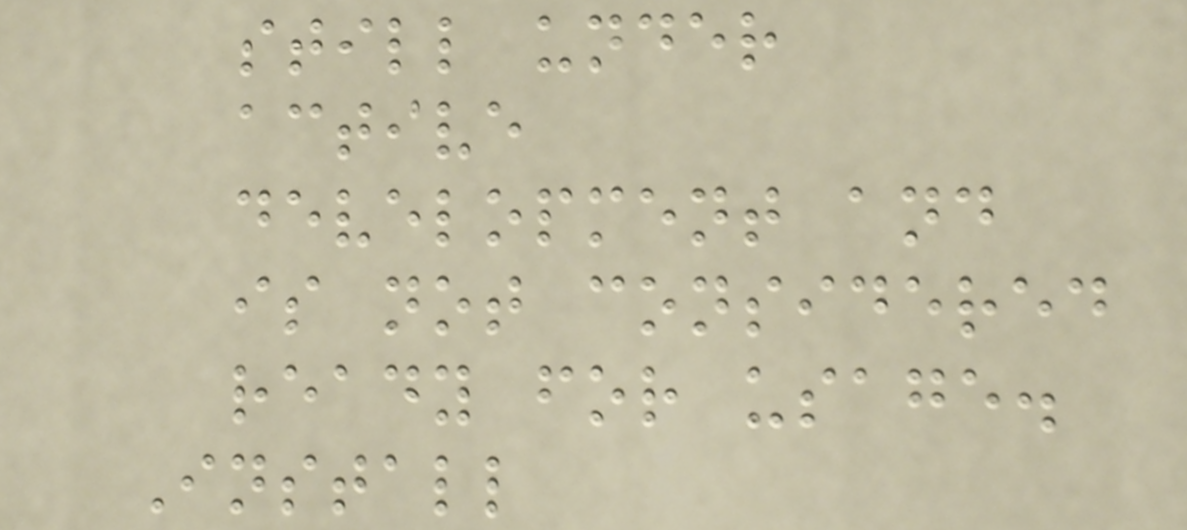still under
active
development and
is not considered
ready for usage.
Install
